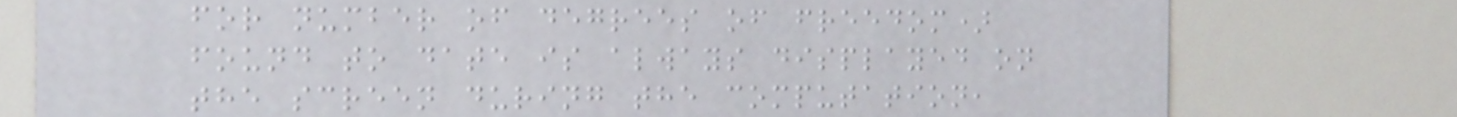for number of degrees of freedom)
found to date is always displayed on
the screen during the computation,
